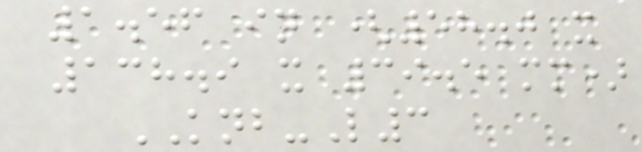1.56 in (58.0 x
138.9 x 39.5 mm)
KNB-L3
